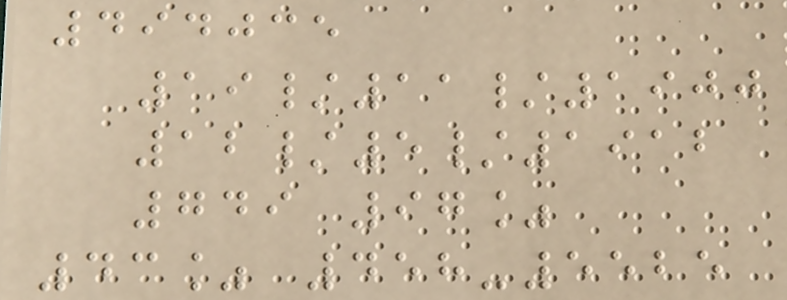494035
19/11/1900
12/5/1912
749 97%
43% 458-5525
